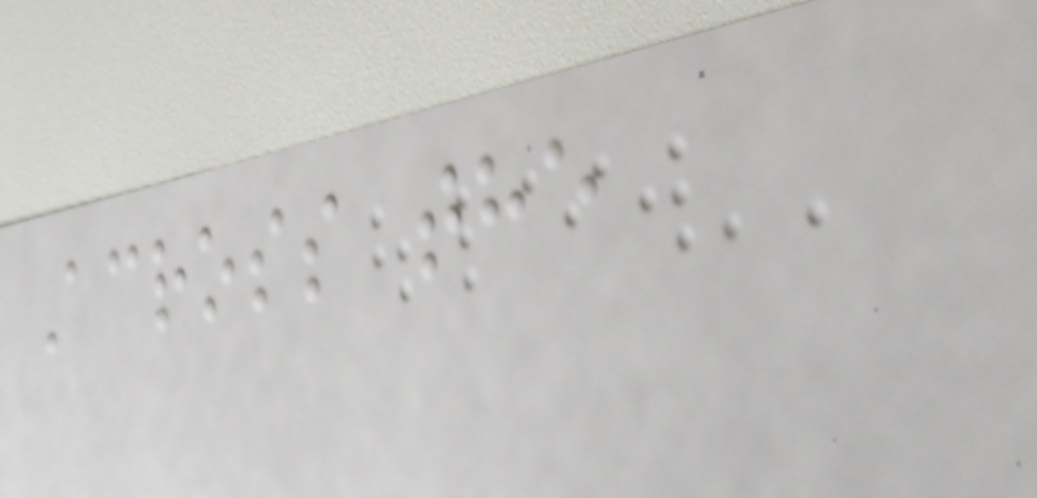Across the
